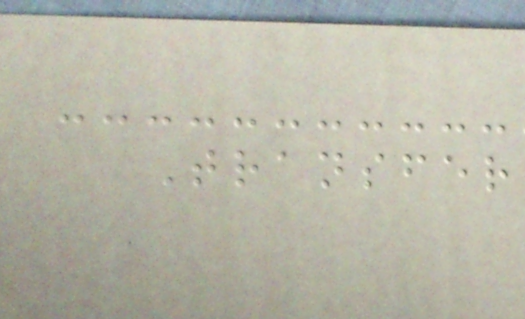Transfer
